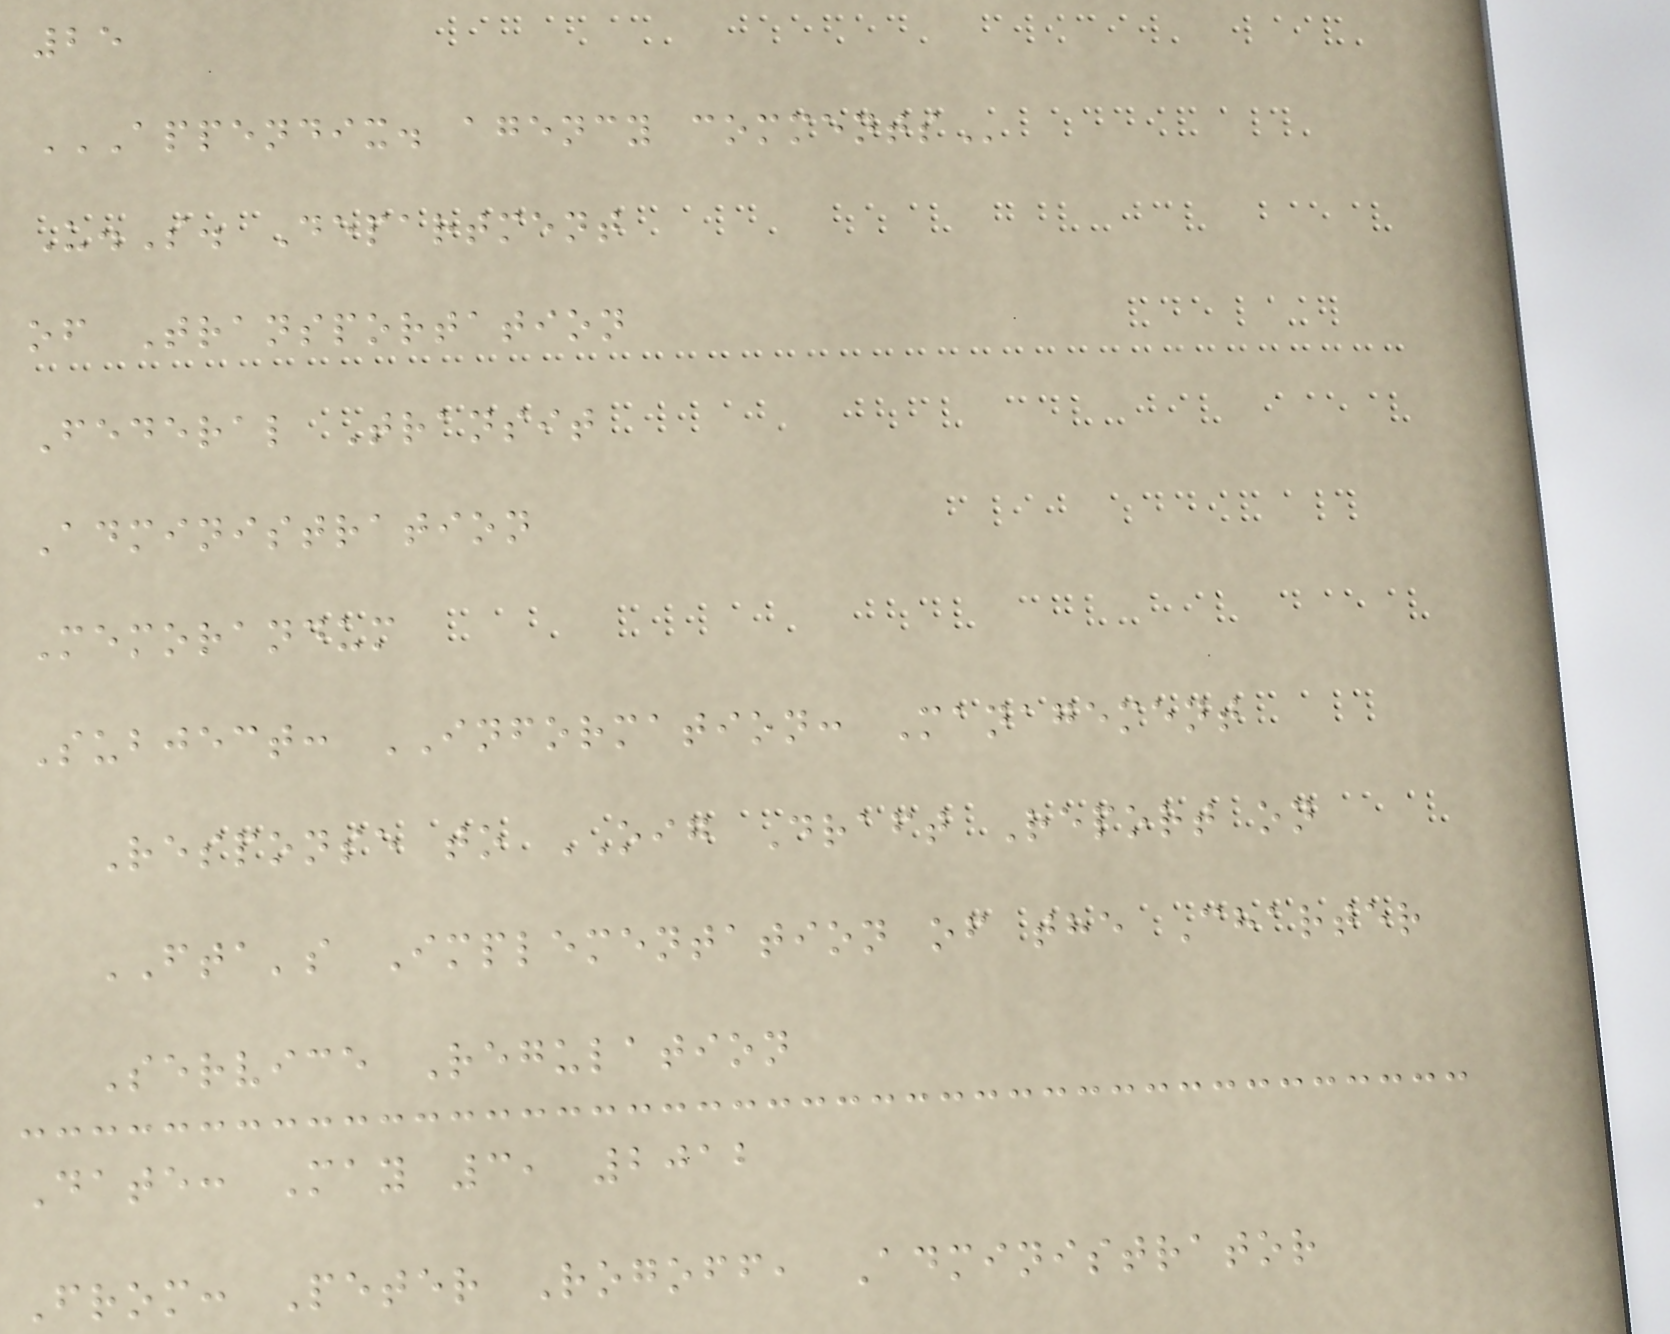25
APPENDIX. AGENCY COMMENTS
U.S. Department
of Transportation
Federal Transit
Administration
Memorandum
Subject: INFORMATION: Management
Response to OIG Draft Report on
FTA's Implementation of the Charter
Service Regulation
Date: May 3, 2012
From: Peter Rogoff, Administrator
